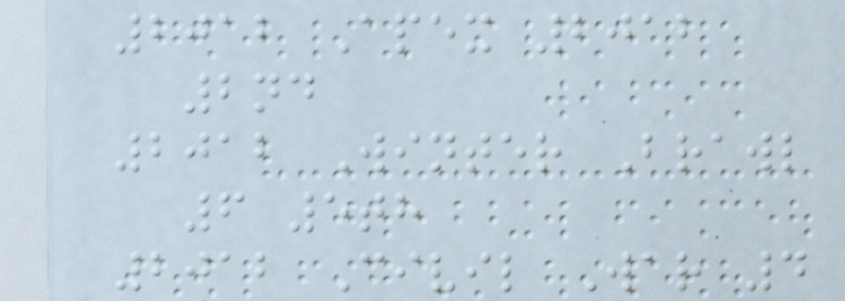2012 Apex 2012
2nd
2012 Winter Brawl
6 5th
2012 Civil War 4
